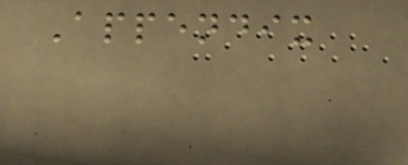Appendix
